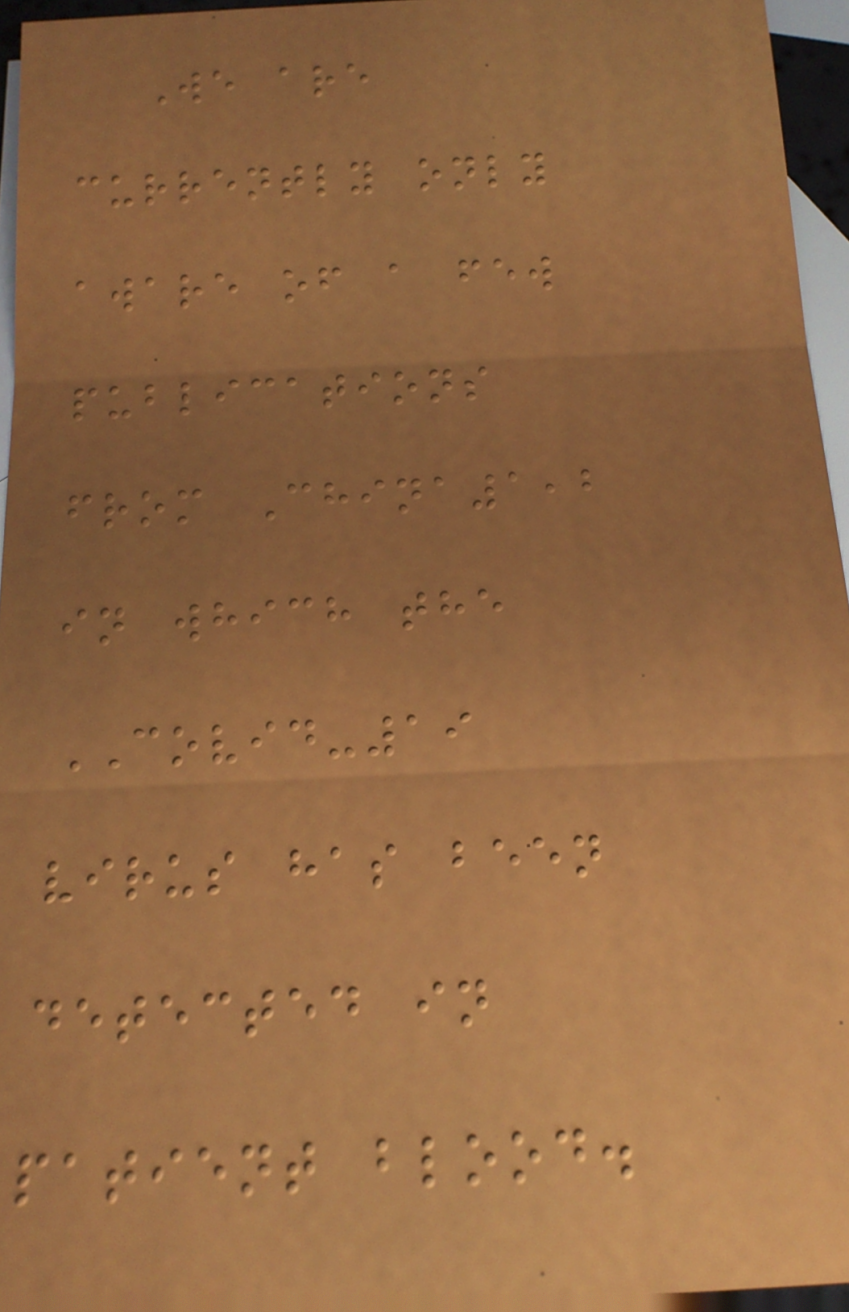We are
currently only
aware of a few
publications
from China1,2
in which the
COVID-19
virus has been
detected in
patient blood.
